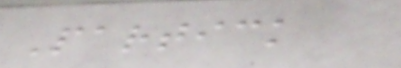Partick
